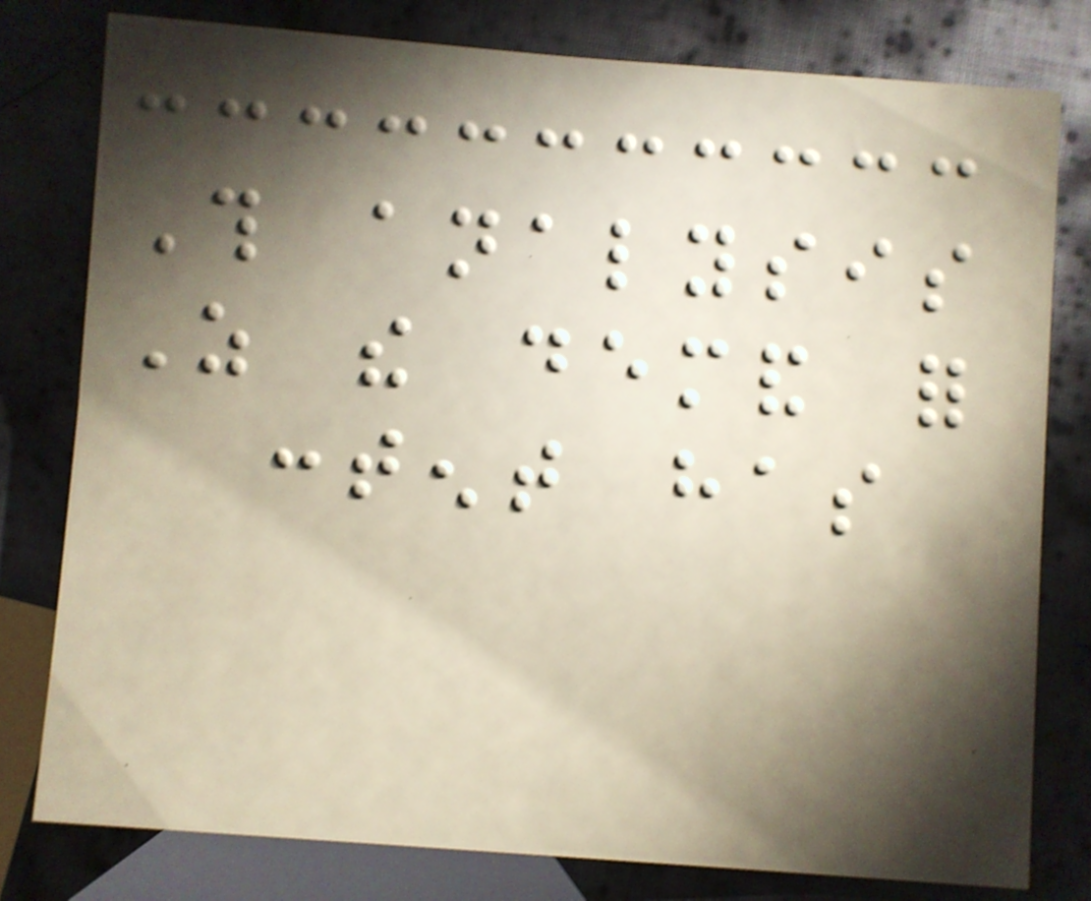This analysis
As the demand for
content has
